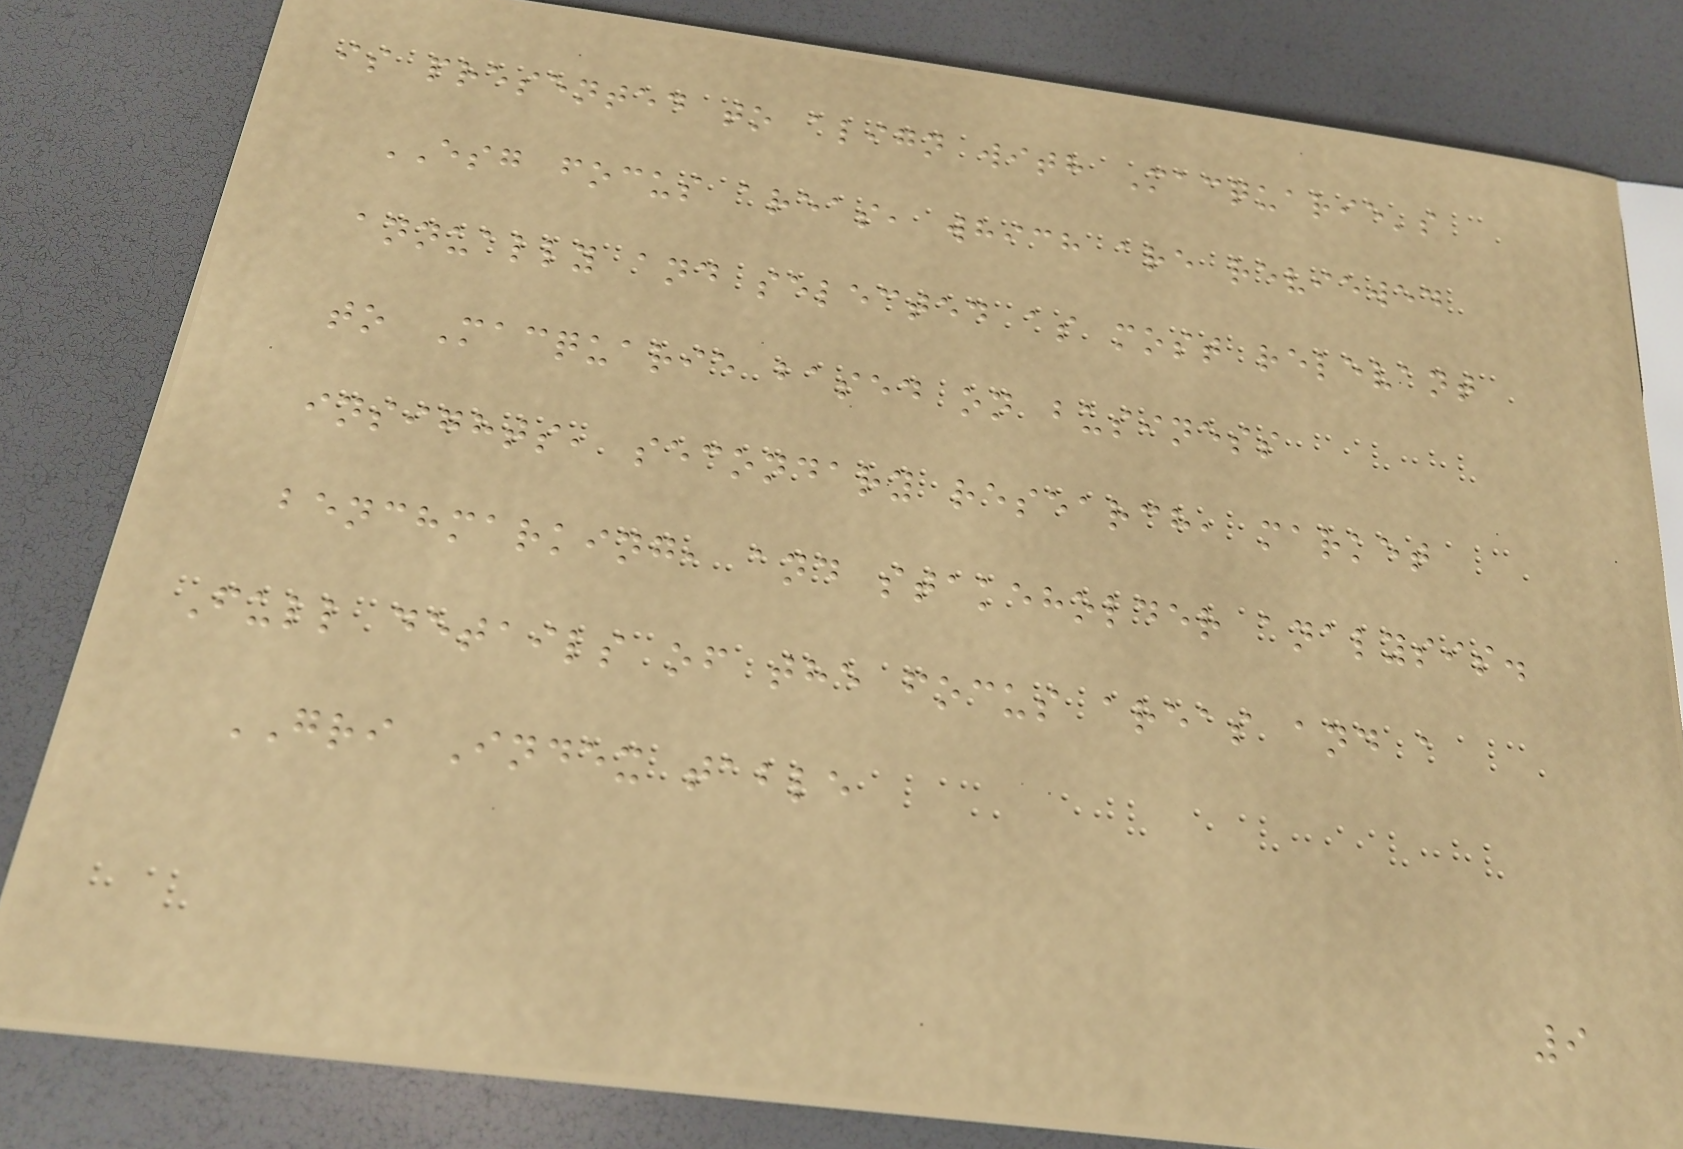is presented to align with Macquarie's
ESG focus areas, which are reviewed
annually and selected as most relevant
to Macquarie based on business
insights, secondary research, market
benchmarking, and stakeholder analysis.
Full details of the focus areas and a
GRI Index table
9
